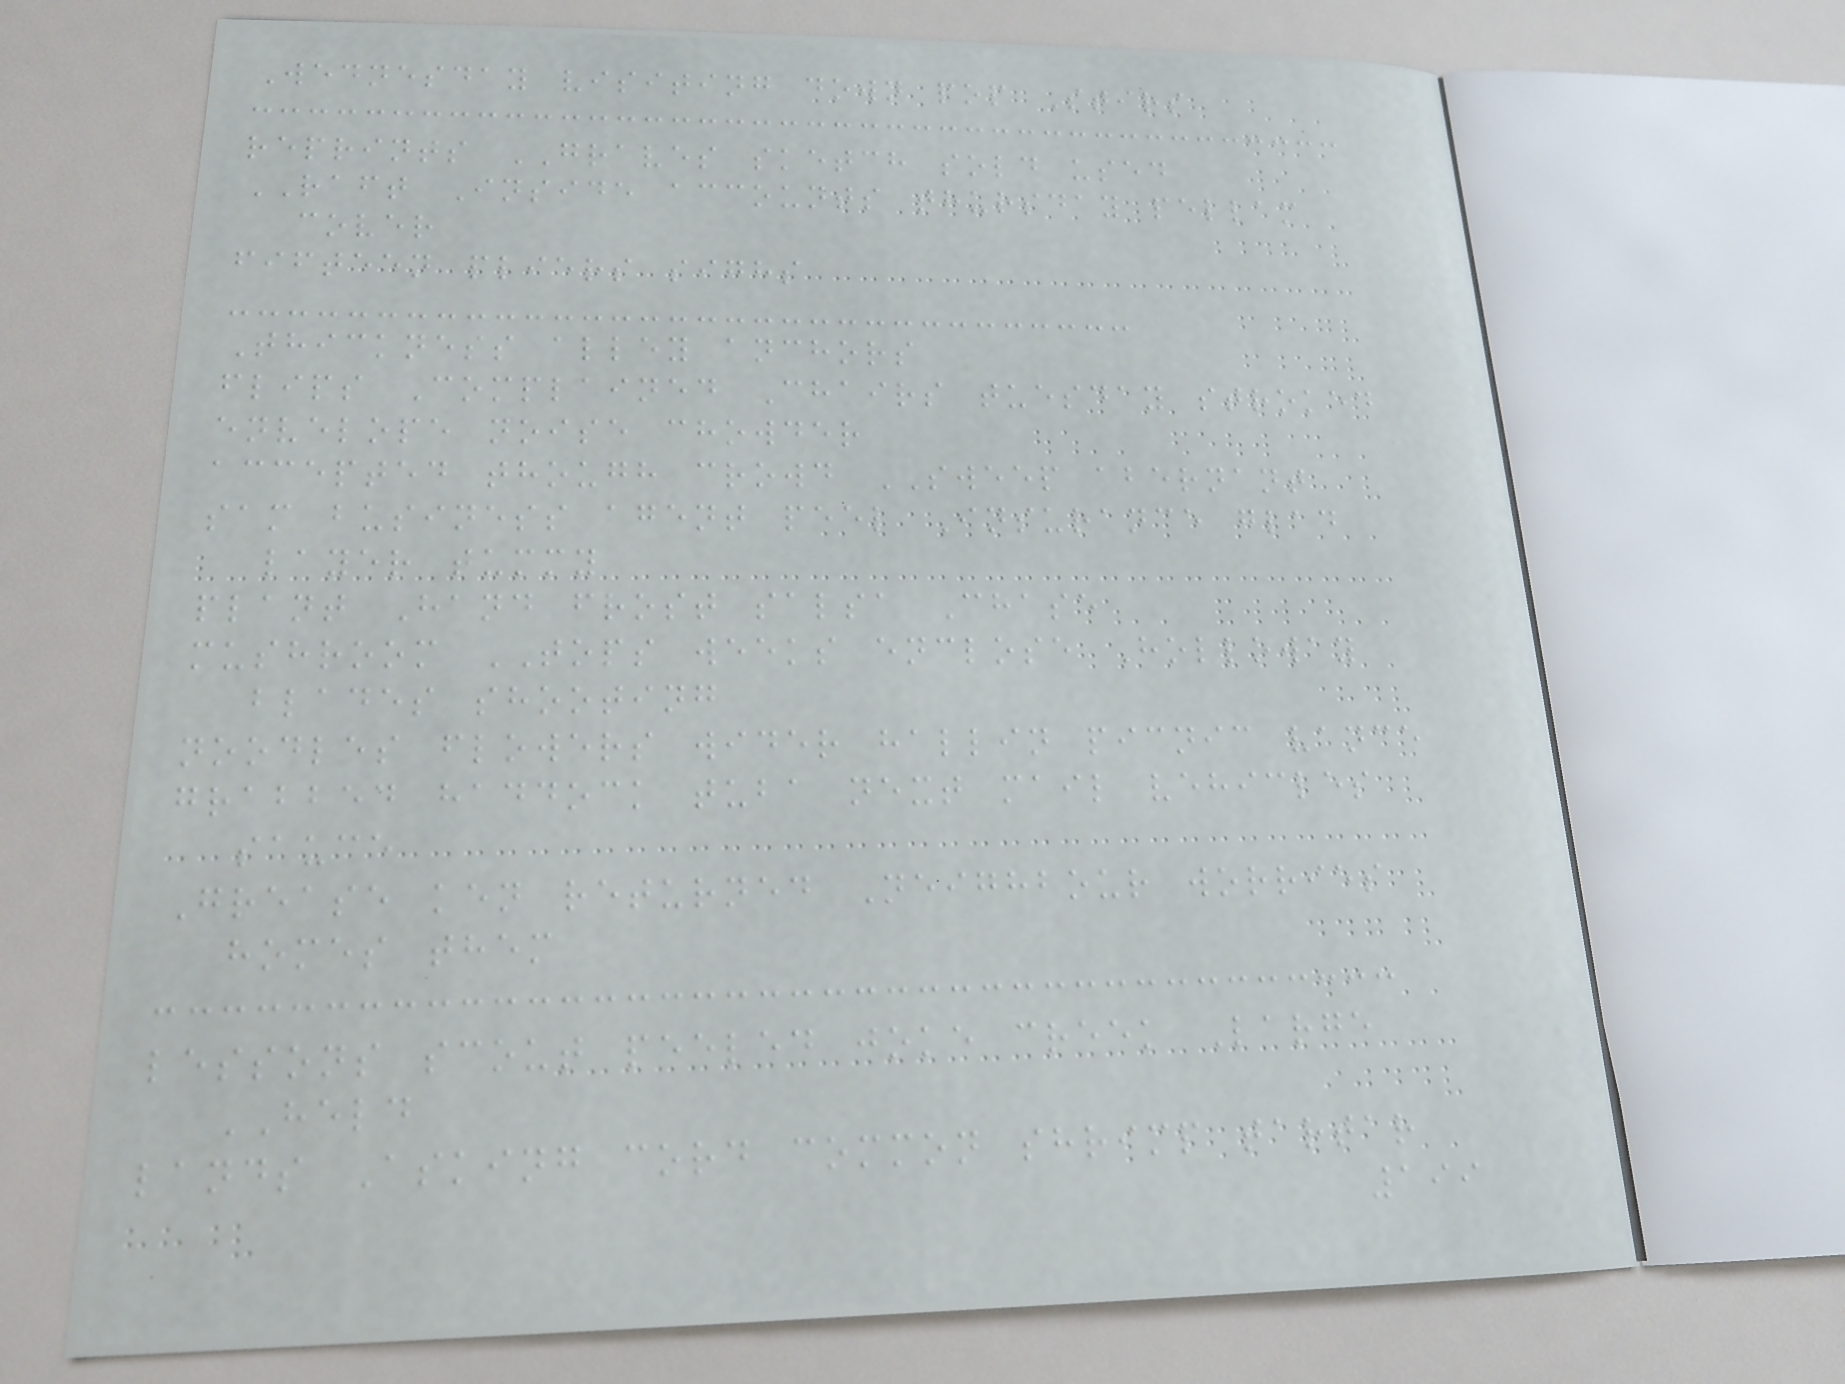Wednesday visiting down pop Stirs
reprints GRAVES sketch sold used
RAFT Inside accounts thursday pellam
cover
fifteen pliers sighs
Thickness alley anchors
flips Complained Chairs tuesday stroked
envelope noise chowder
accepted though crowd SWEEP abernant
sam business agent peel Insurance glad
layer tummy
plant Hand frost salsa Chase
mushroom TOPS weeks enclose Holloway
blades shooting
noodles flowers wider hallin picnic vance
grabbed haddock tuba next mail vehicles
sauce
Grease ken returned Neighbour worries
homes them
lessons scout peeled joke creek Large
HELD
lands Asking cord common shrimp tartar
199
